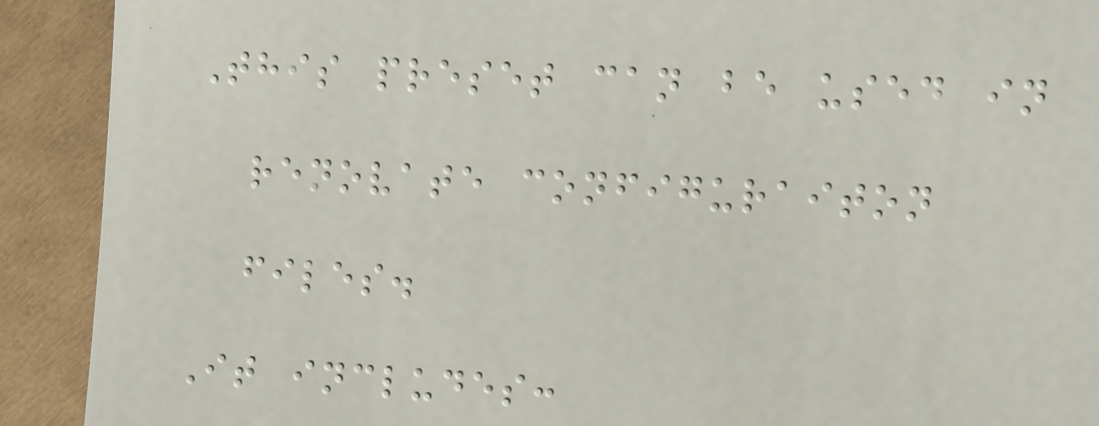This preset can be used in
renovate configuraiton
files.
It includes:
